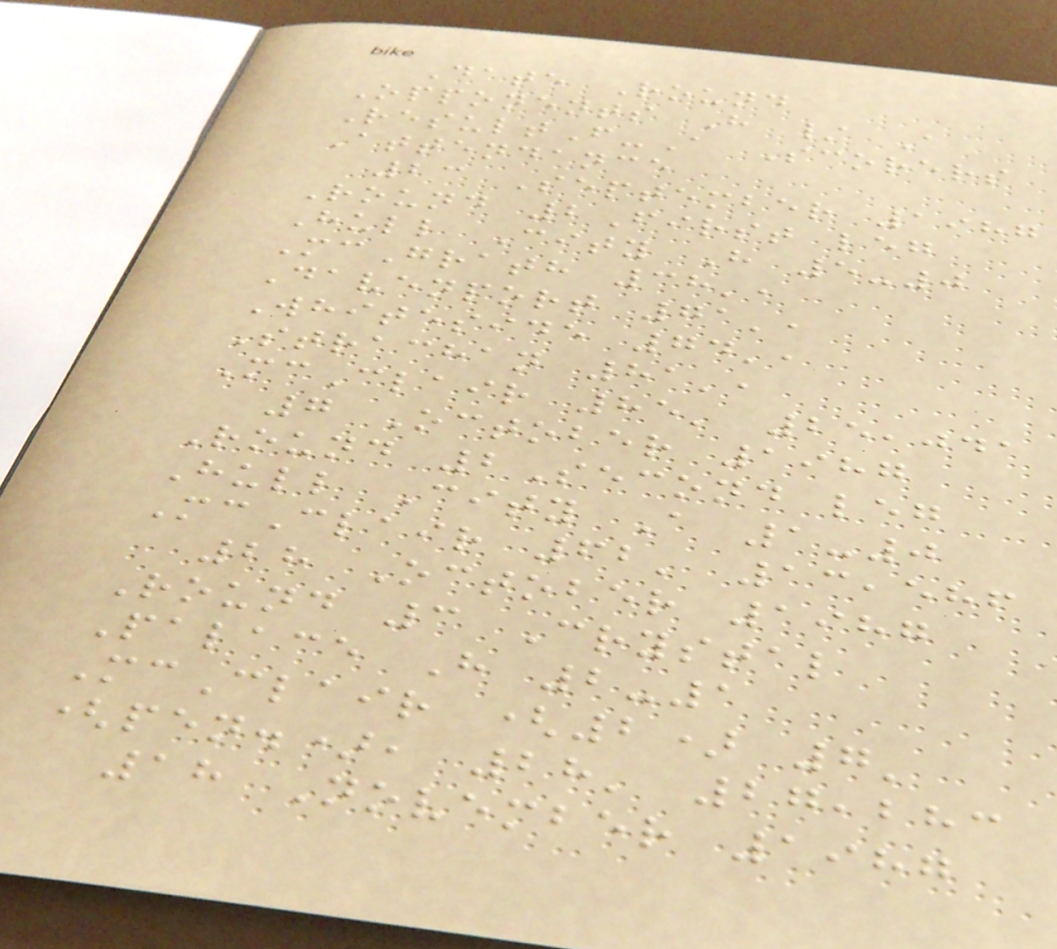Date Round
Opponents H / A
ResultF-A Scorers
Attendance
23 September 1987
Round 2First leg
Hull City H 5-0
McGrath 38',
Davenport 71',
Whiteside 74',
Strachan 81',
McClair 85' 25,041
7 October 1987
Round 2Second leg
Hull City A 1-0
McClair 62' 13,586
28 October 1987
Round 3 Crystal
Palace H 2-1
McClair (2) 7'
(pen.), 28' 27,283
18 November 1987
